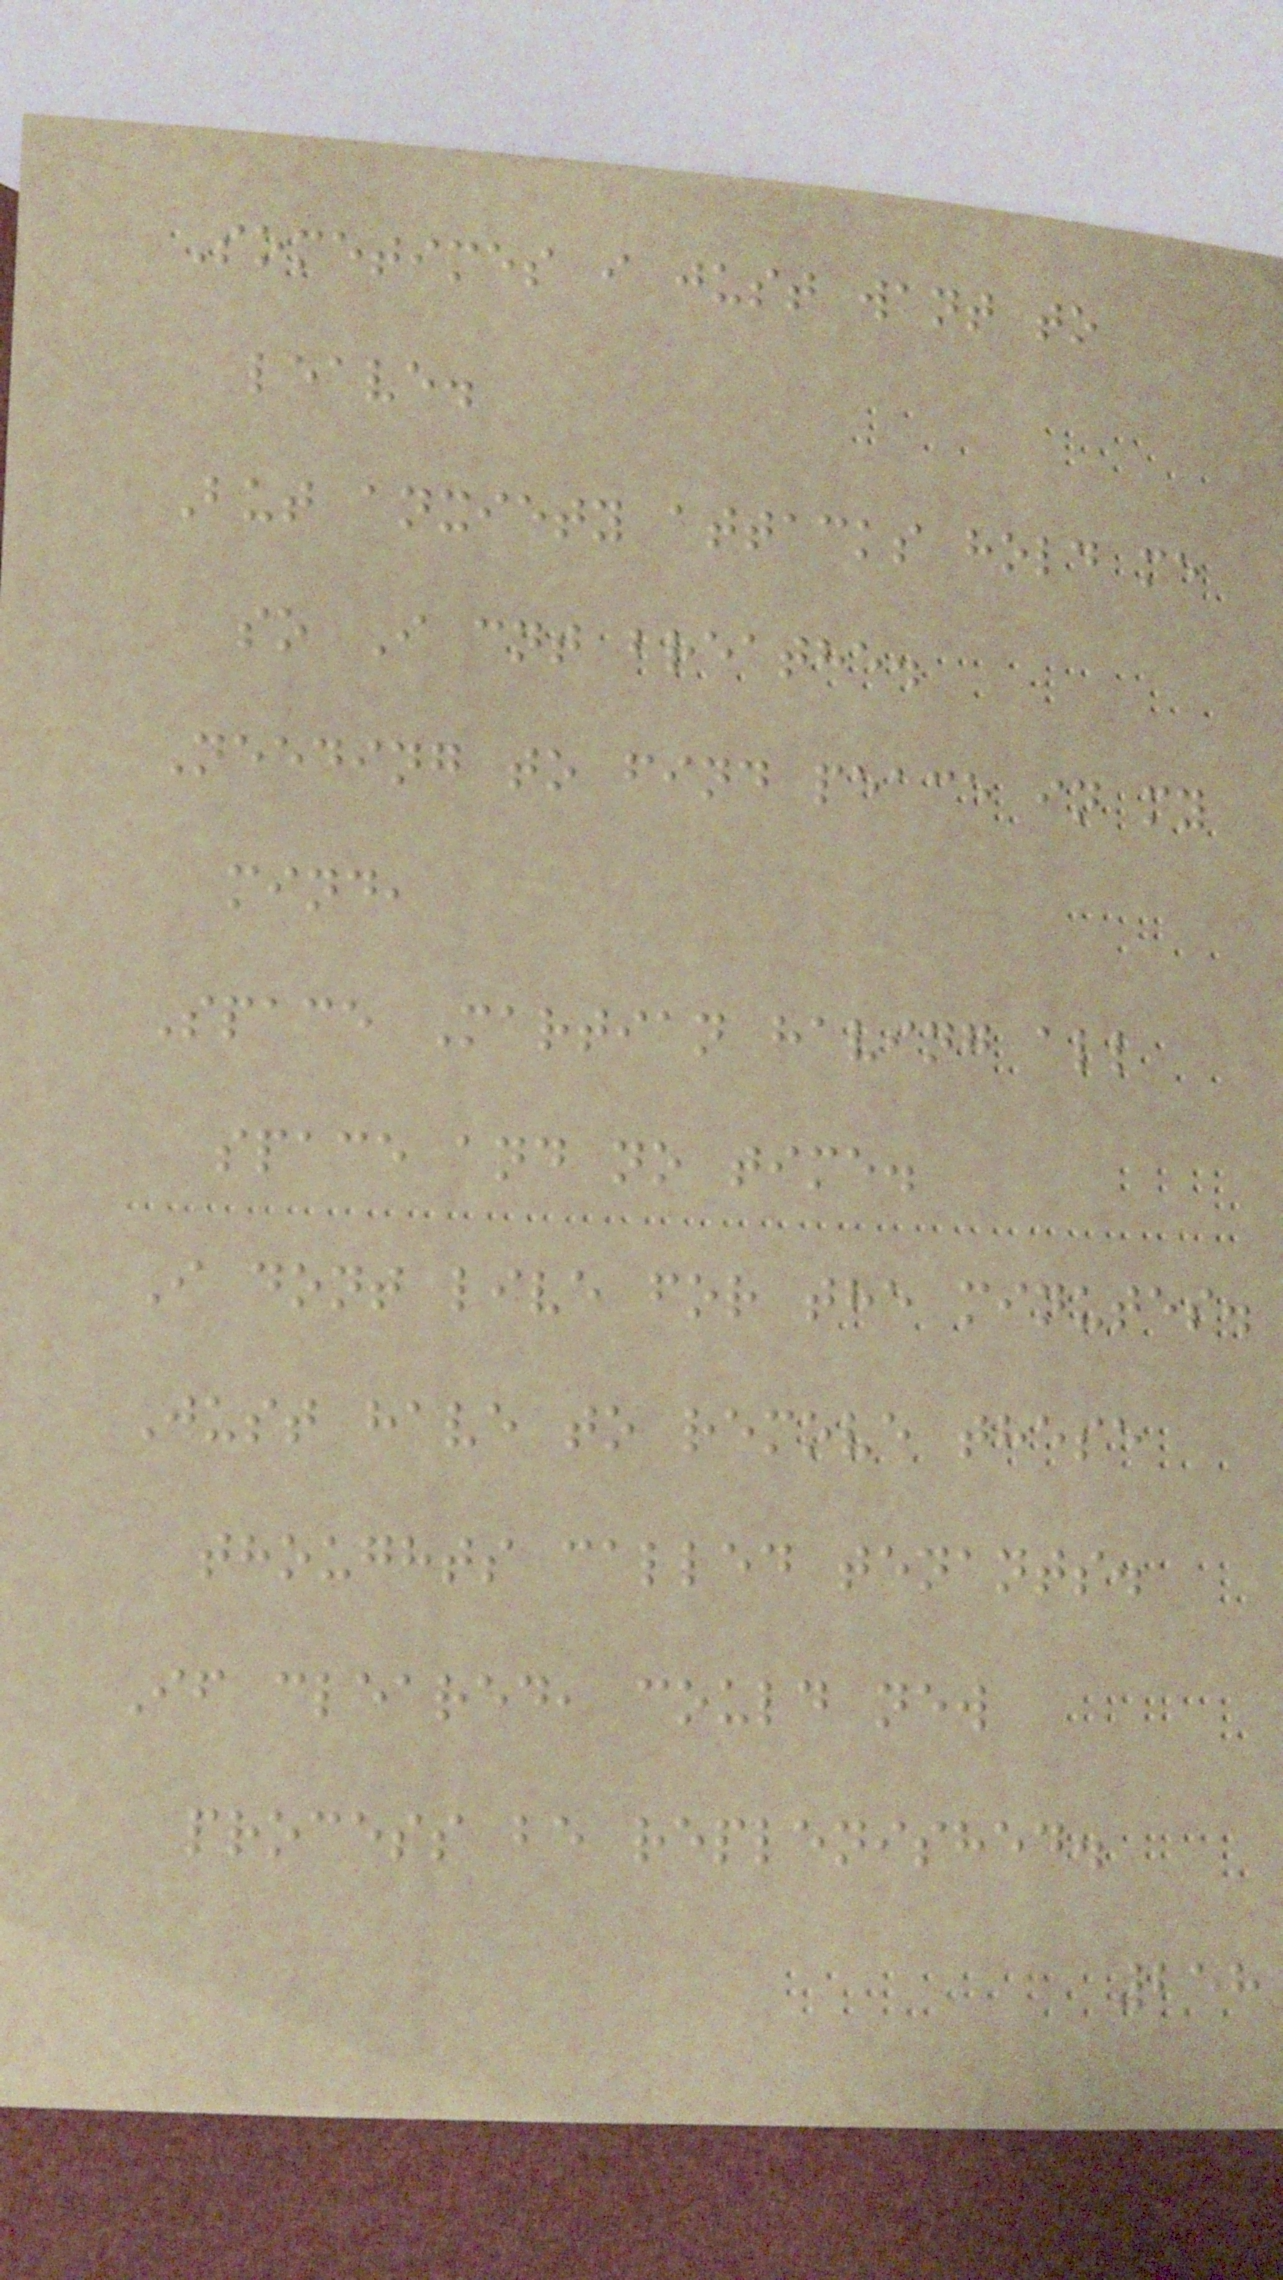Sometimes i just want to
leave.
But anxiety attacks hold me
so I cnt breathe.
Needing to find peace in my
mind,
Space Martian having all
space and no time.
I dont live for the minutes.
Just have to remove these
thoughts called tenants.
If cleared, could new
process be replenished.
258
